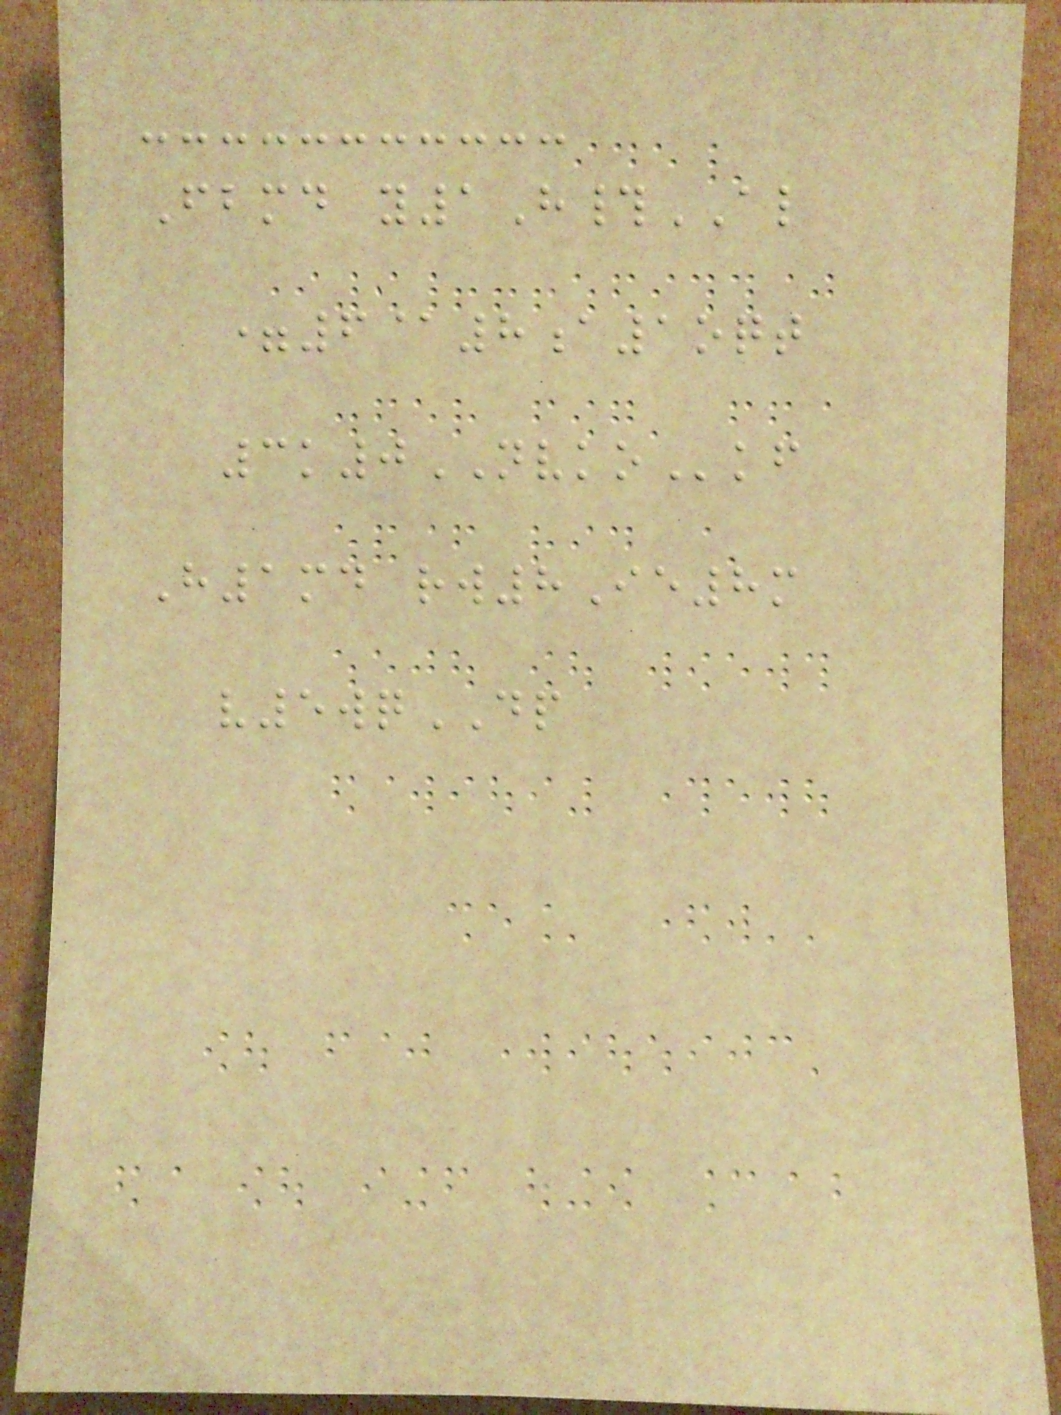Fbmd y1H#AL
=6@8a1oqt
3k0NVKOkf
H1md rw8Ie8m
v5wqDP
